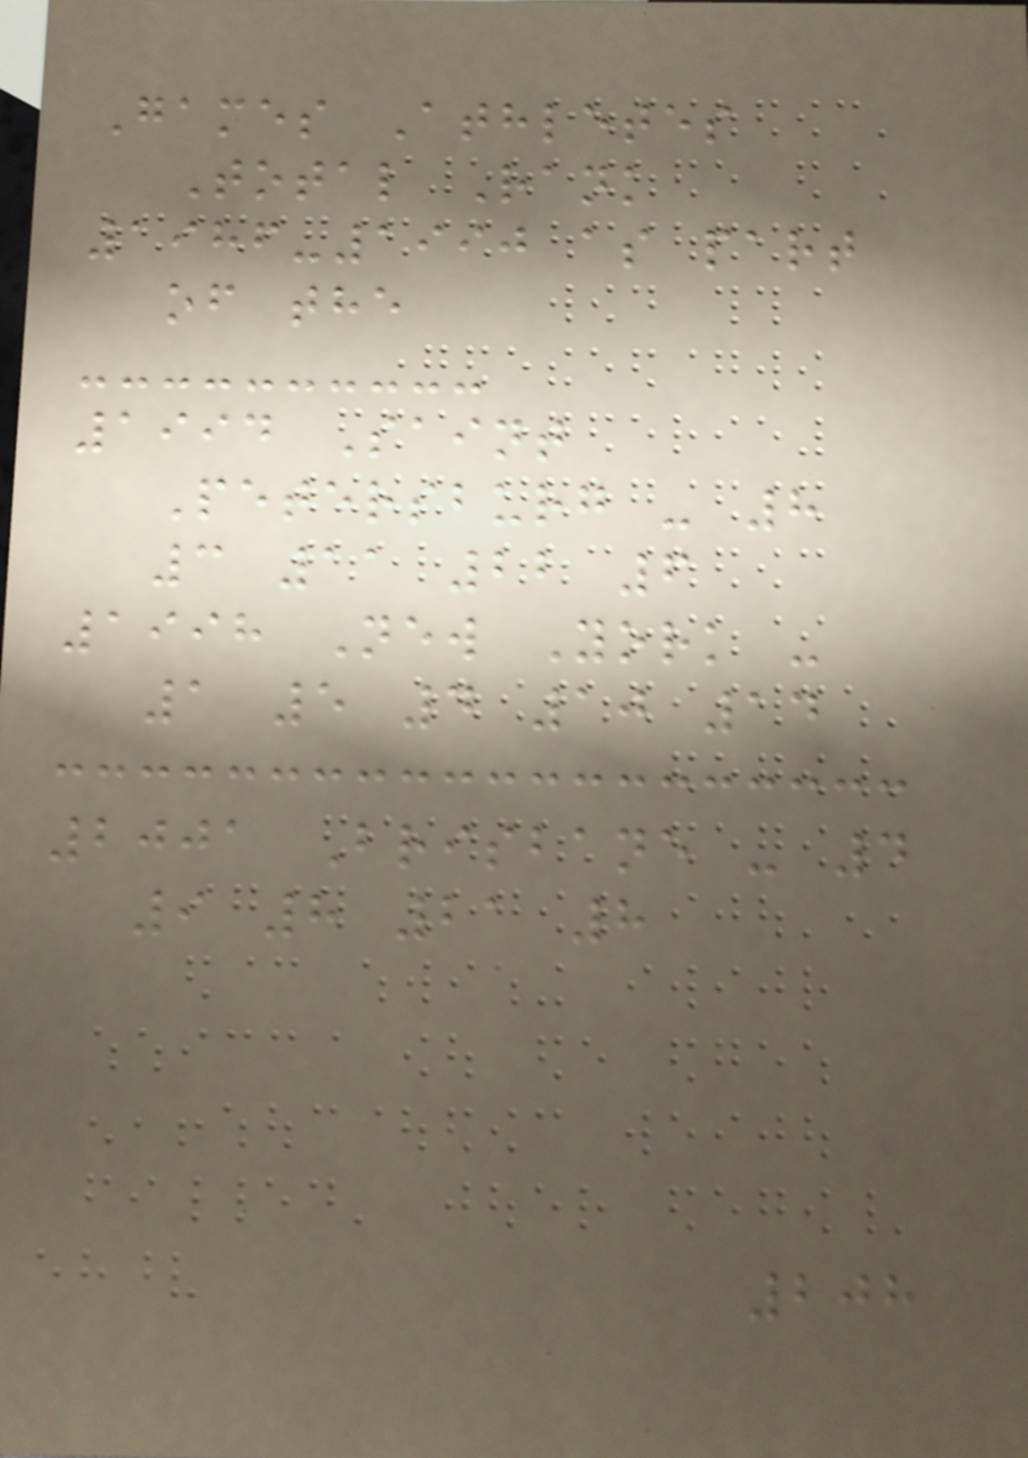Games Athletes
Total Rank
1986-1990 as part
of the
1994 Saint
Petersburg - 8
3 11 22 6
1998 New York -
1 5 4 10 14
2001 Brisbane - 4
9 8 21 8
208
